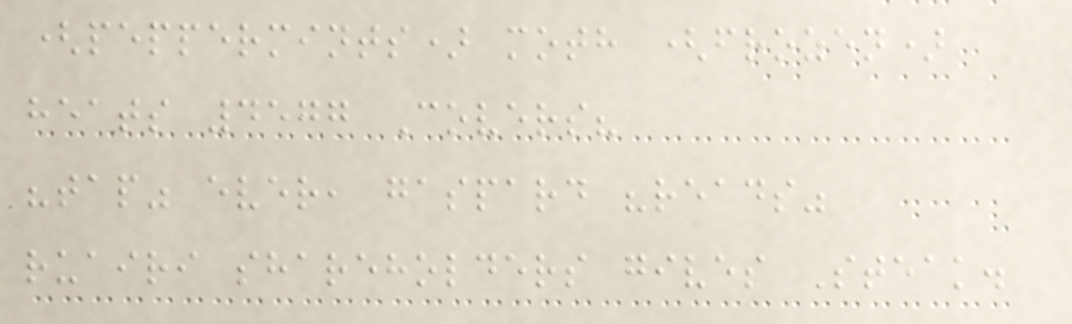(peppermints) moth (frozen)
heats 4577 Covers?
"tap" ever, gaspard "reads"
ruairi shareholders gives Steak.
